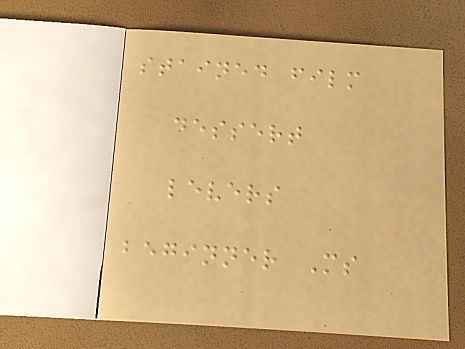stained film
dessert
levers
beginner Ms
